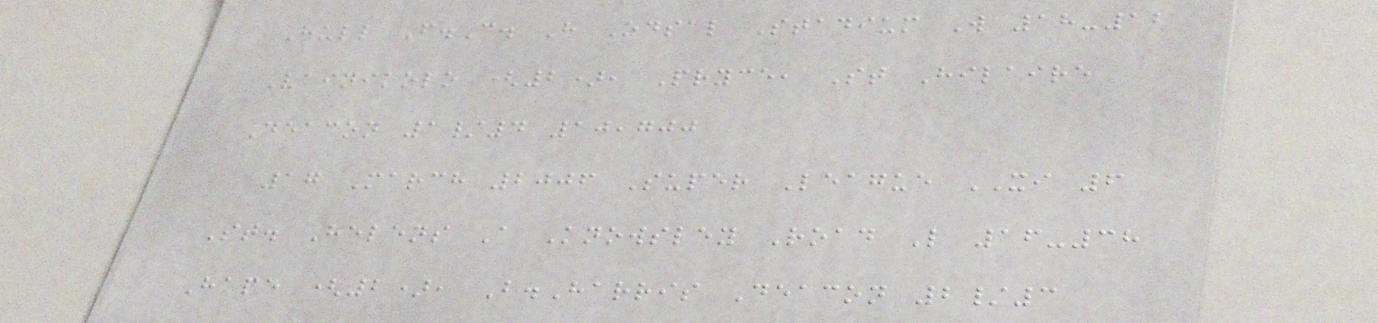Hull F.C. H Odsal Stadium W 18-12
Vainikolo (2), Pryce, St Hilaire
Deacon 1/4 10,700
17 March 2006 Super League XI 6
St. Helens A Knowsley Road L 16-38
Hape (2), B.Harris Deacon 2/3
